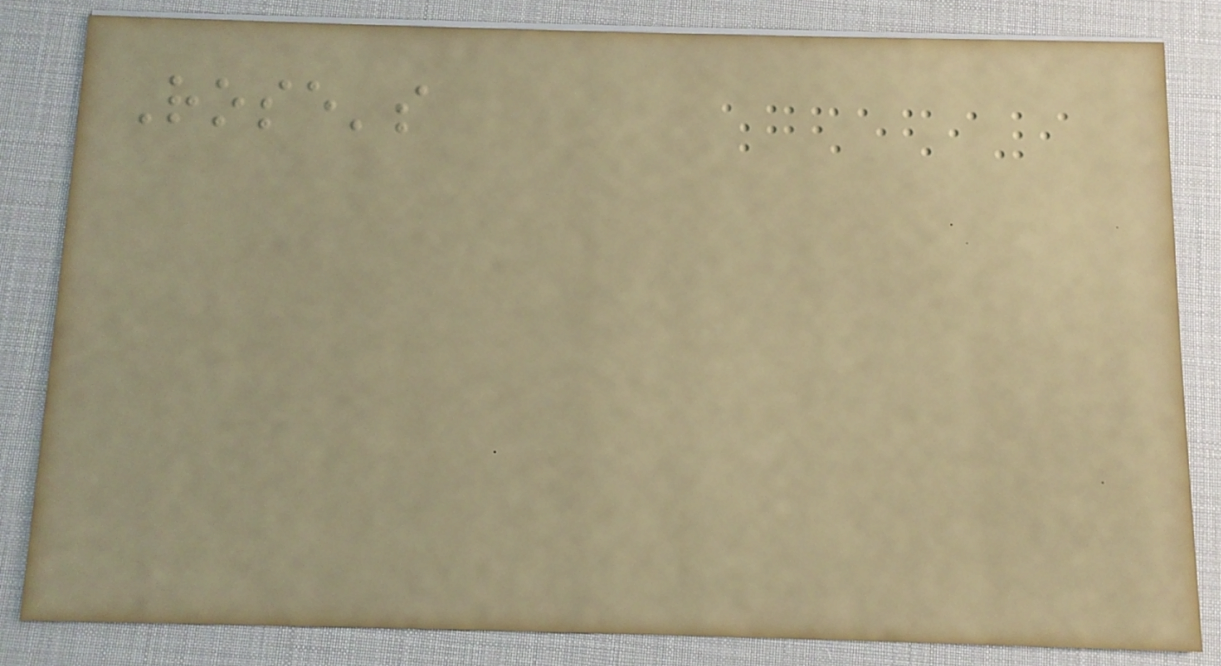Rose's
